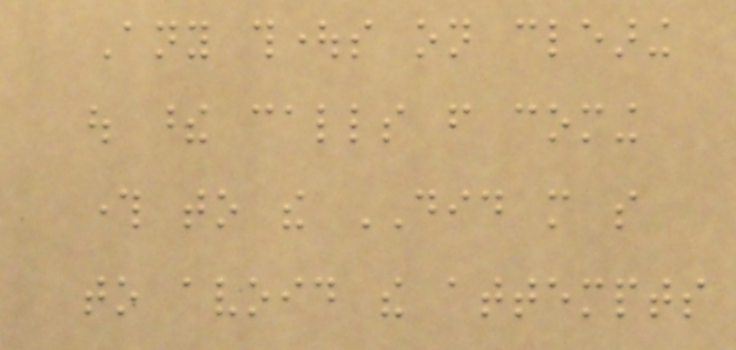Any thoughts on clearing
out these calls from coming
through to the DID more so
to avoid the attempts
